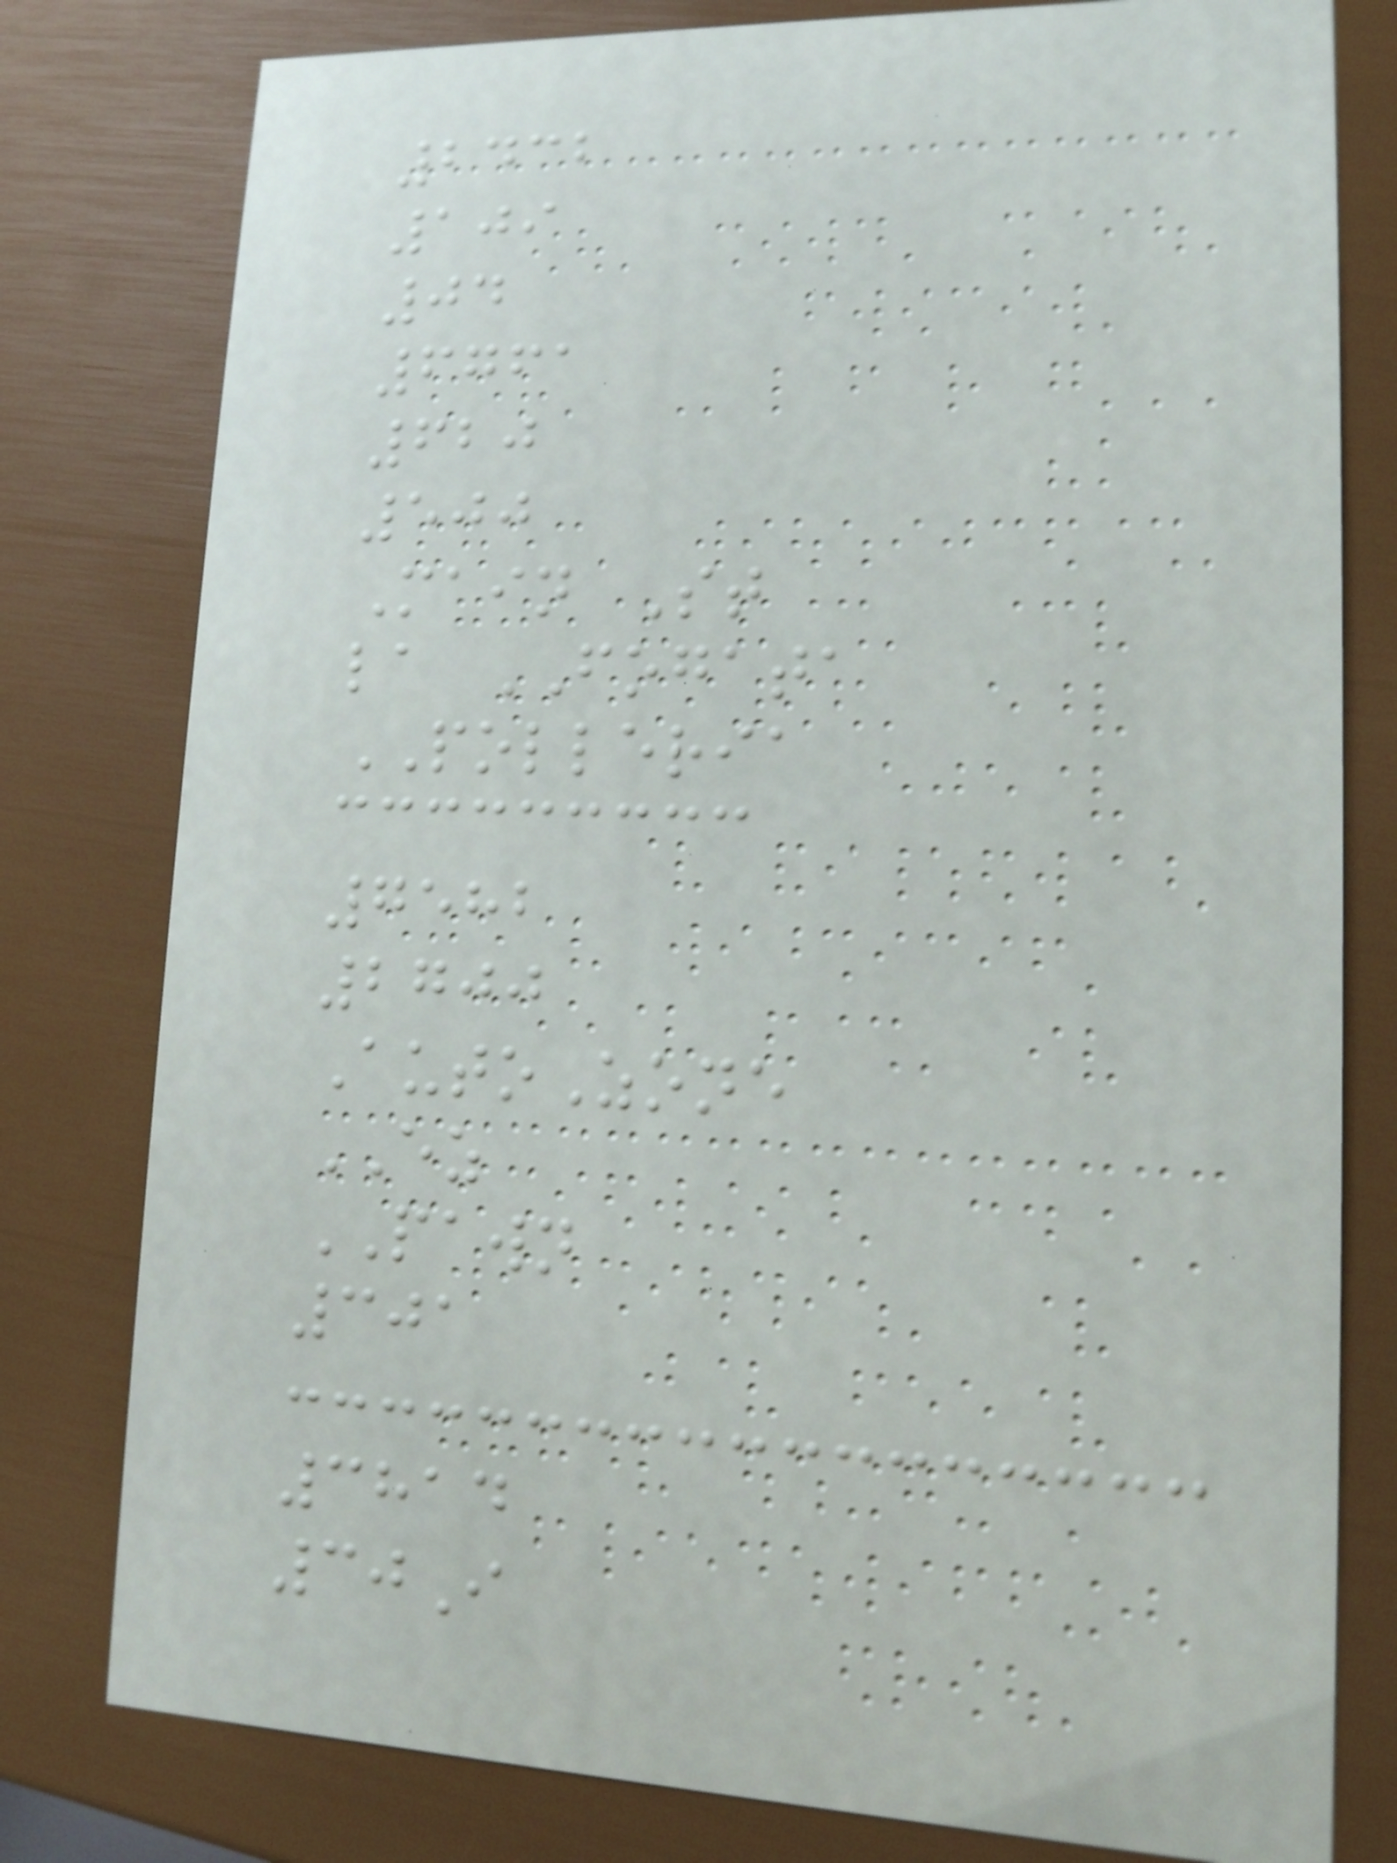2432
109
04
6761
620
500
Main St
la FOGATA
POLLERIA
7582
2700
AutoZone
EZ
PAWN
301
3814
30I
